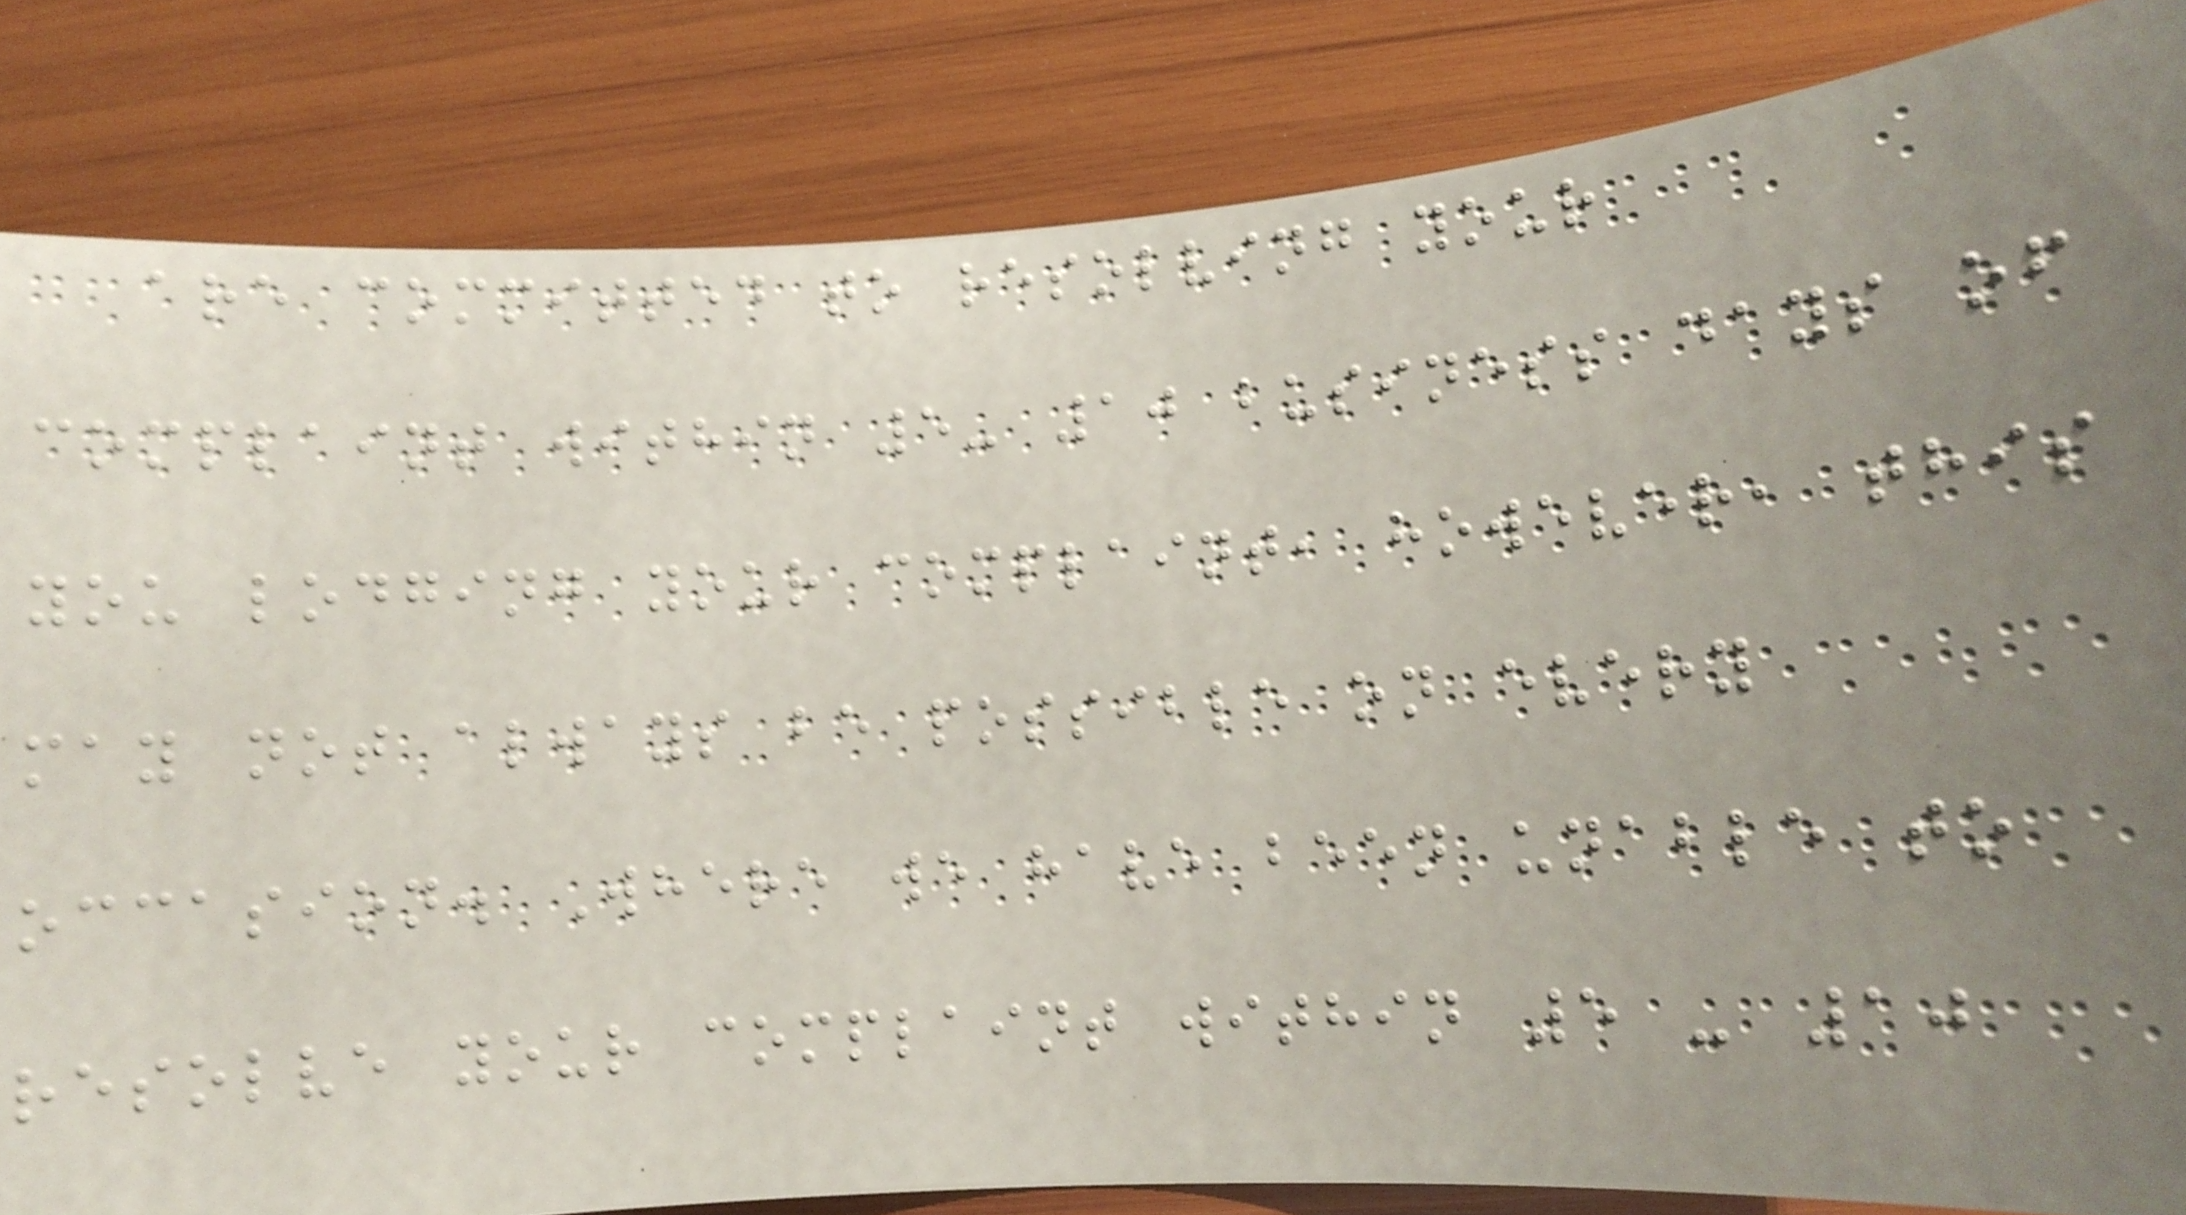are committed to resolving your
complaint within 5- 10 business days of
you lodging your complaint, however, this
may not always be possible on every
occasion. Where we have been unable to
resolve your complaint within 5 - 10
